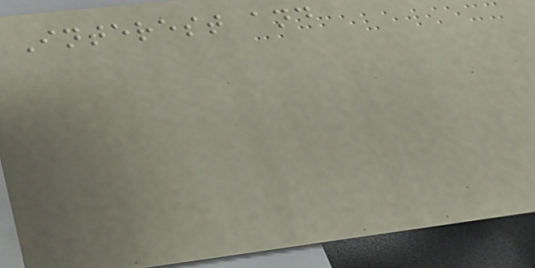Interest and
